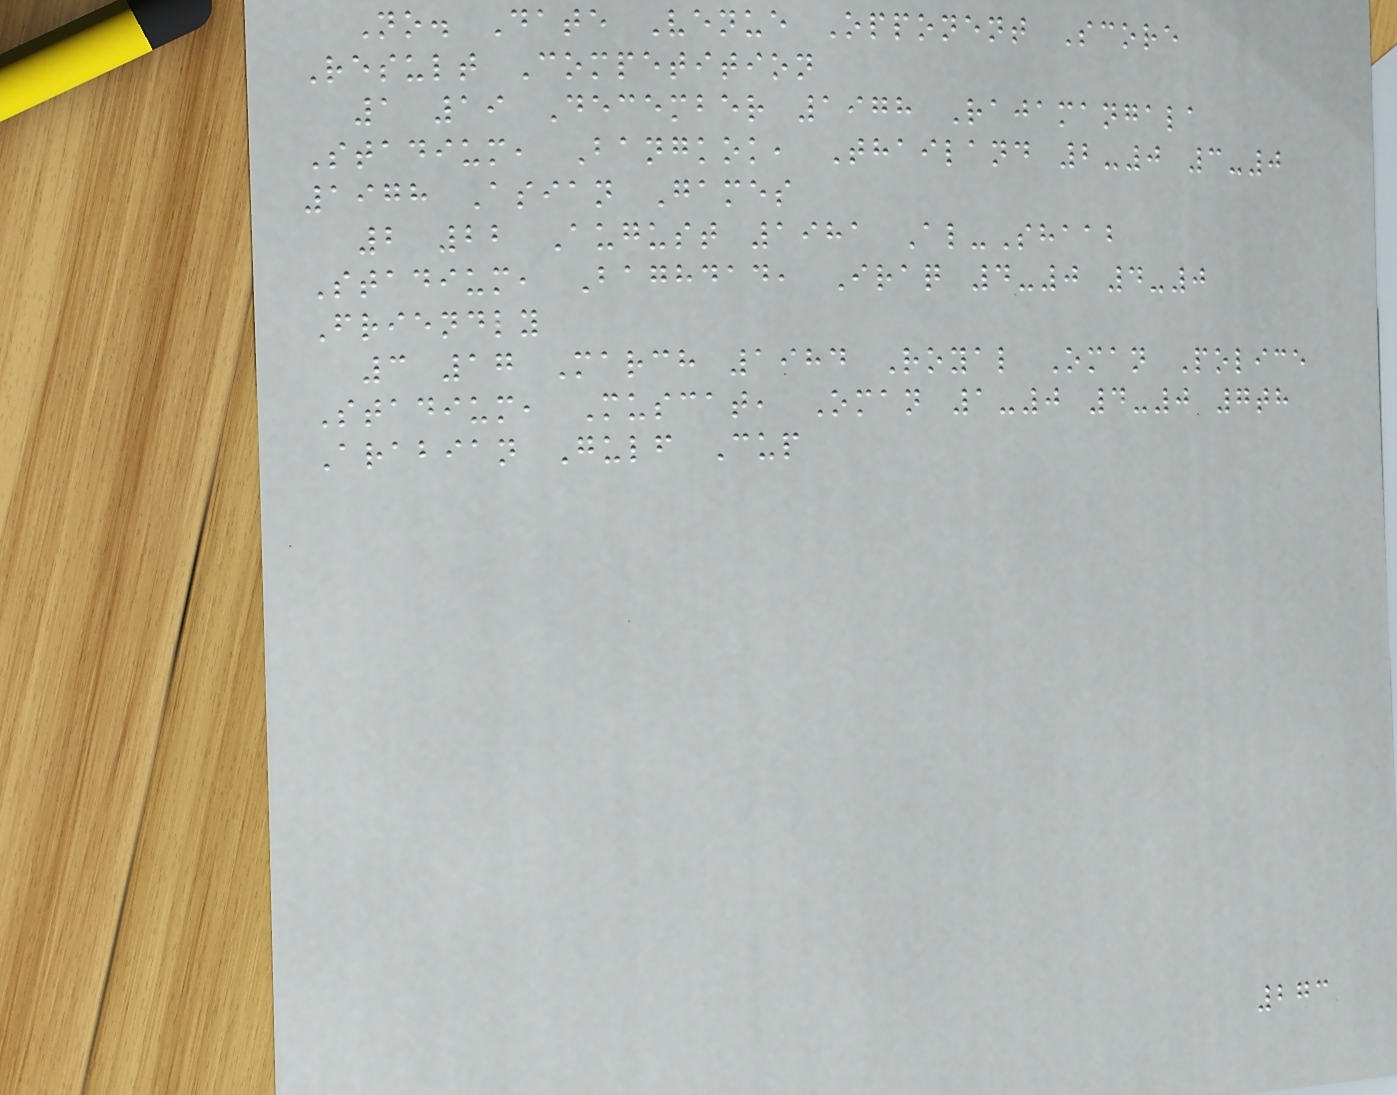No. Date Venue Opponent Score
Result Competition
1 19 December 1978 Rajamangala
Stadium, Bangkok, Thailand 2-0 3-0
1978 Asian Games
2 22 August 1981 Al-Shaab
Stadium, Baghdad, Iraq 4-0 4-0
Friendly
3 17 March 1984 Royal Oman Police
Stadium, Muscat, Oman 1-0 4-0 7th
Arabian Gulf Cup
273
